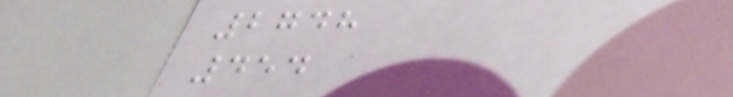2748
454
